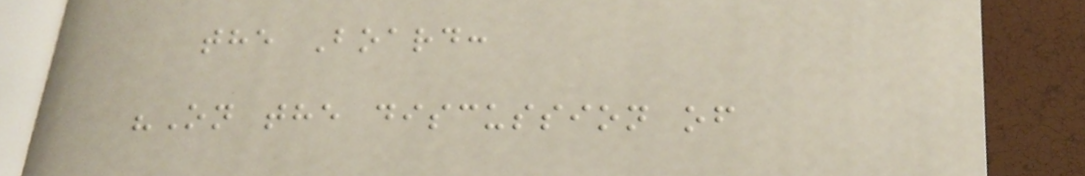the Board:
"On the discussion of
